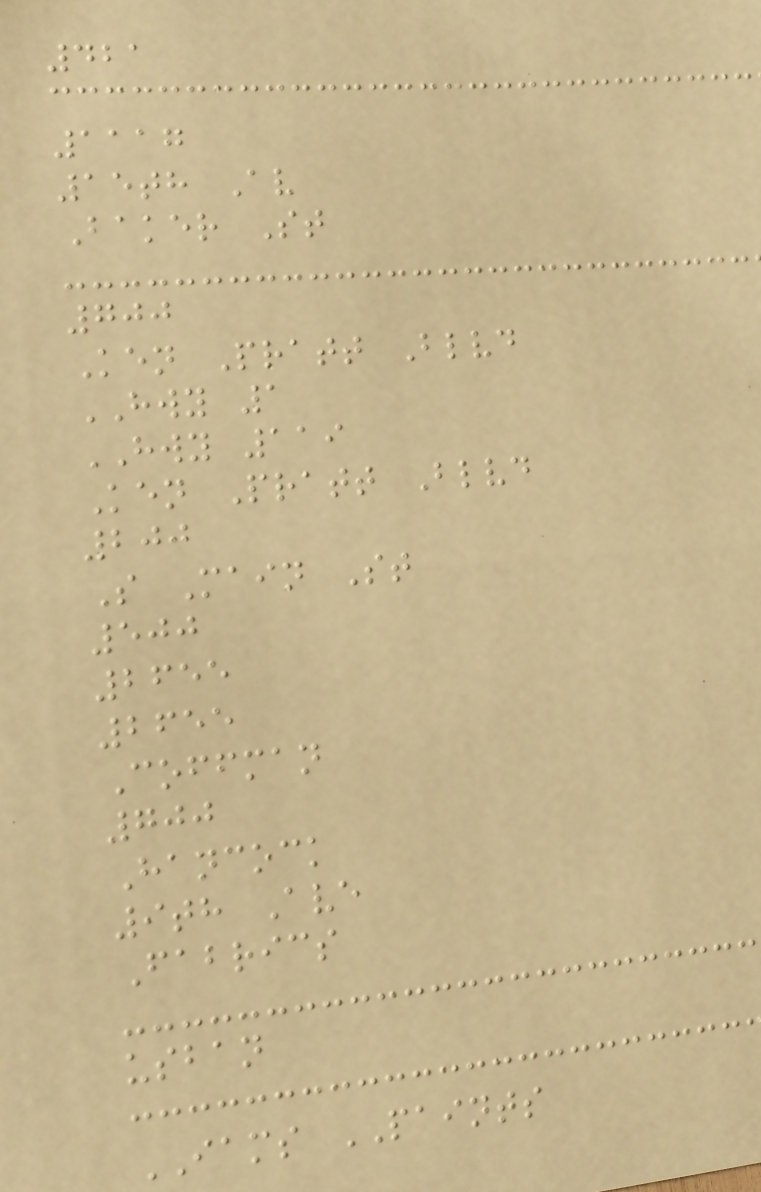421
1117
15th Av
Baker St
700
Ken Pratt Blvd
HWY 1
HWY 119
Ken Pratt Blvd
200
S Main St
500
2655
2655
Coffman
700
Hancock
9th Ave
Fabrics
usban
IAMS PAINTS
